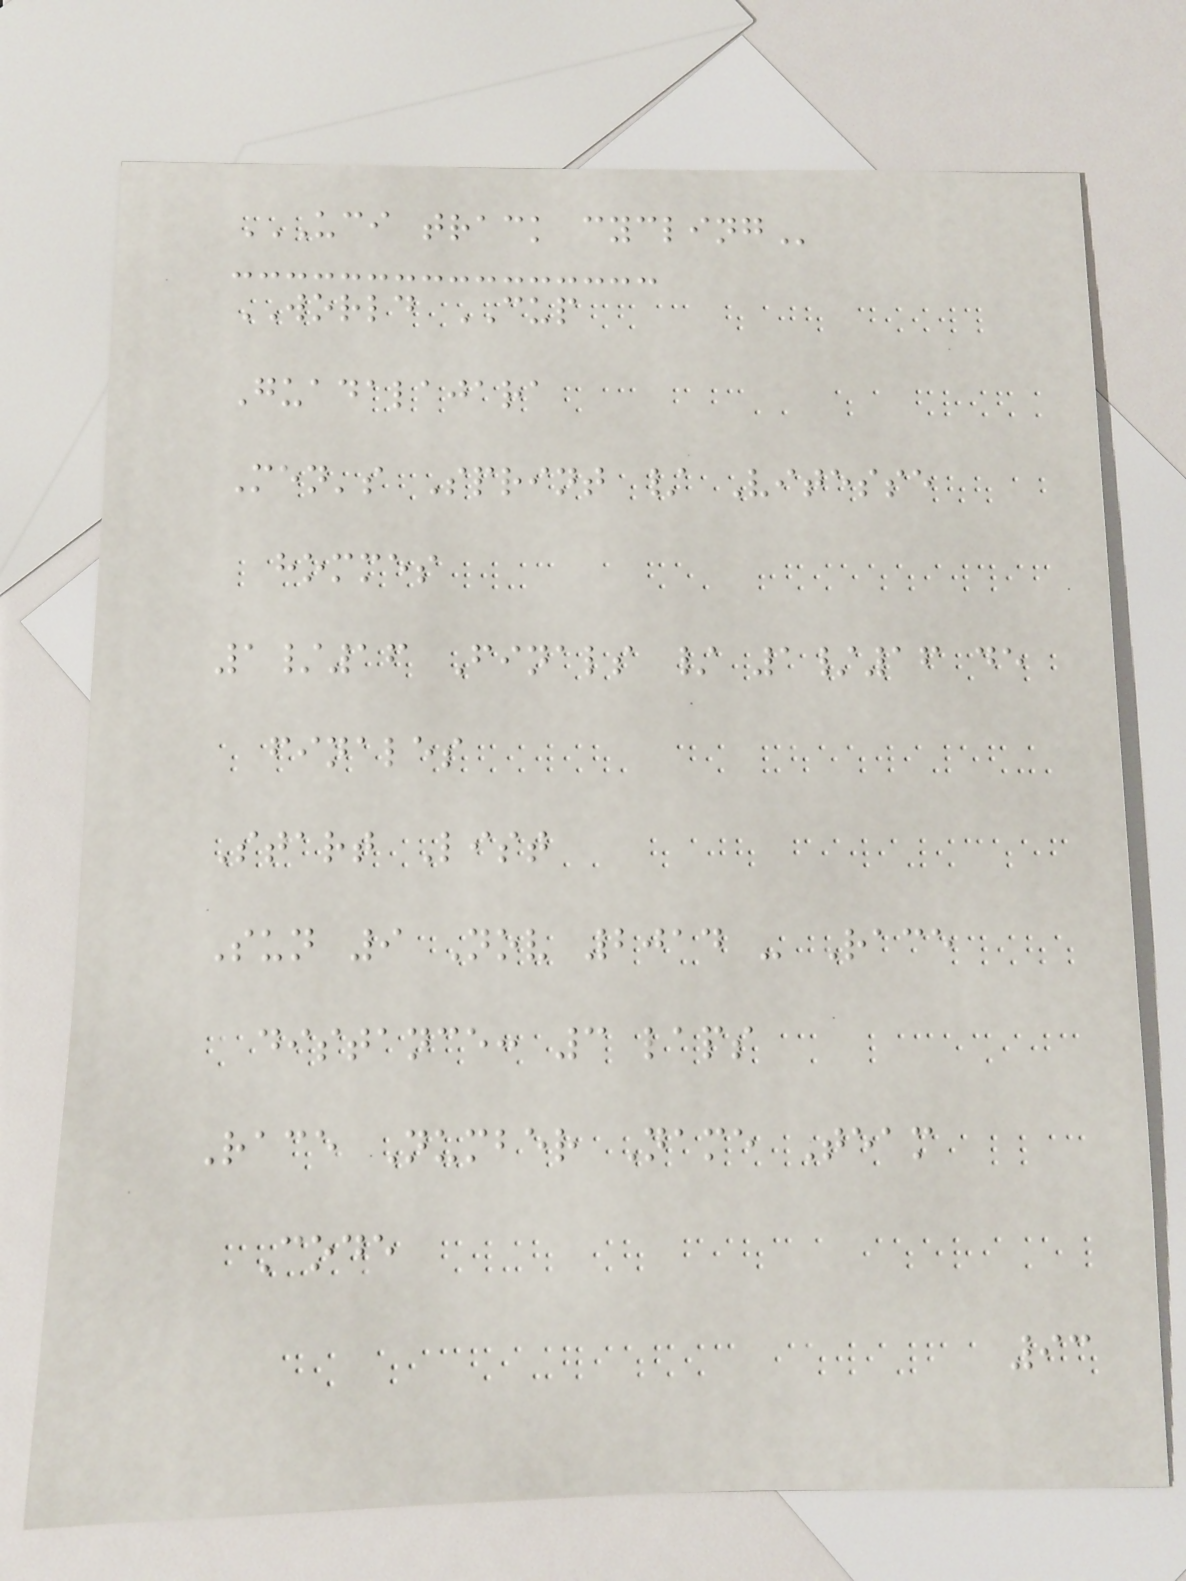UCI TRACK CYCLING
WORLD CUP
Guadalajara
Men's Sprint / Vitesse
hommes
1/16 Finals / 1/16 de
finales
Start List
Sun 9 Nov 2014 - Race
distance: 3 laps
Race Number Name Team
Code
93
